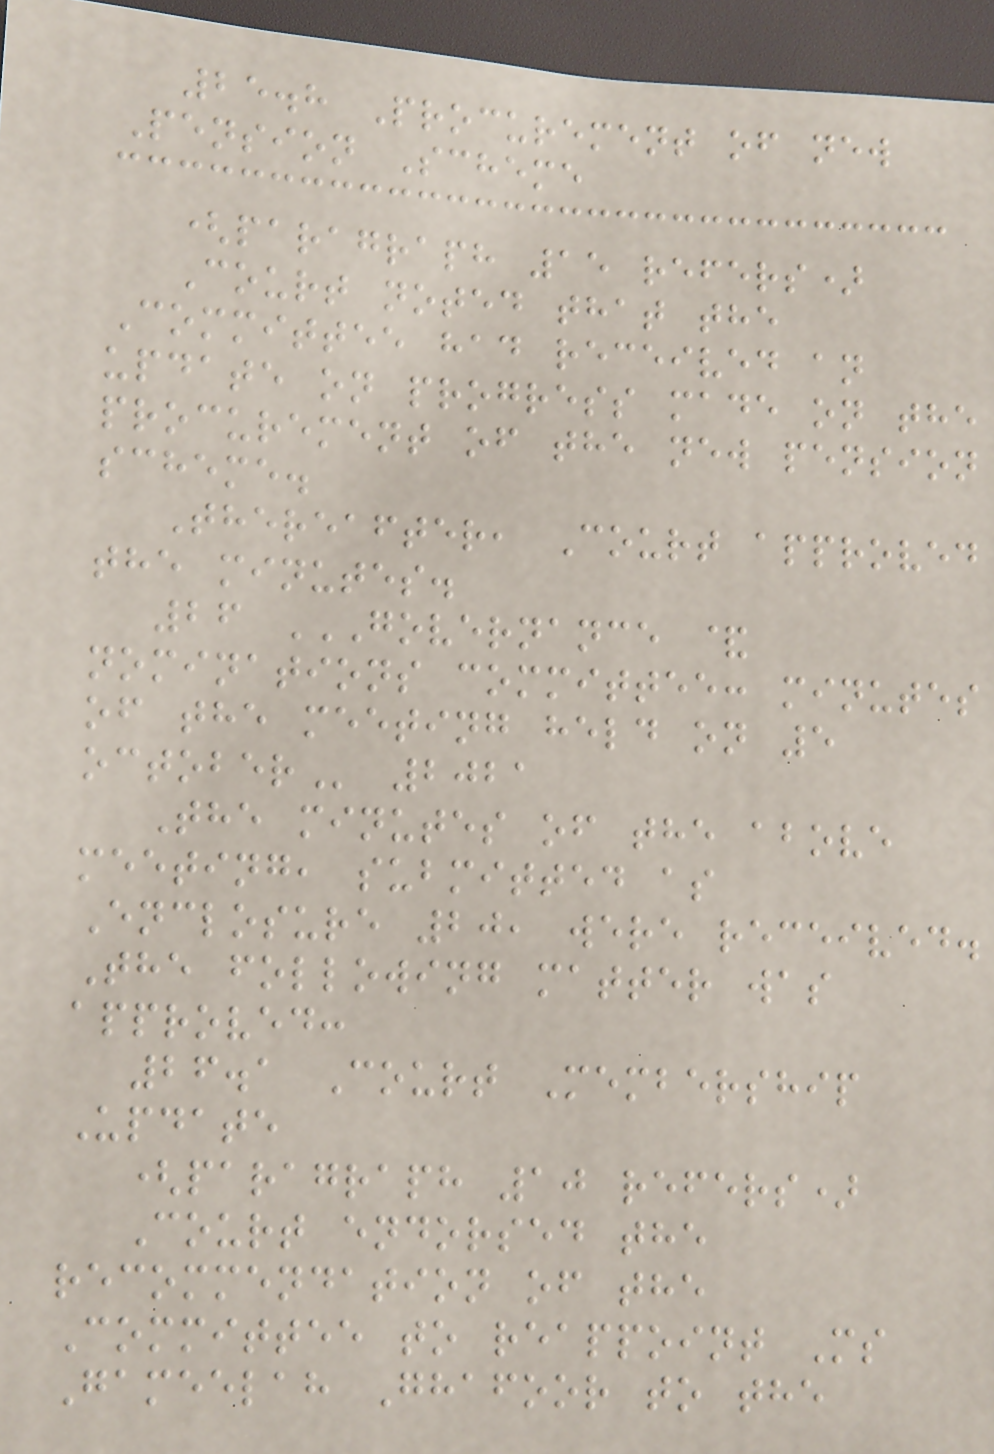25.8 Procurement of new
Pension Scheme
(paragraph 15 refers)
Court noted that the
Committee had received an
update on progress made on the
procurement of the new pension
scheme.
Thereafter, Court approved
the minutes.
26 GOVERNANCE &
NOMINATIONS COMMITTEE: MINUTES
OF THE MEETING HELD ON 5
OCTOBER 2021
The minutes of the above
meeting, submitted as
Enclosure 20, were received.
The following matter was
approved:
26.1 Court Membership
Update
(paragraph 10 refers)
Court endorsed the
recommendation of the
Committee to reappoint Ms
Gameelah Ghafoor to the
